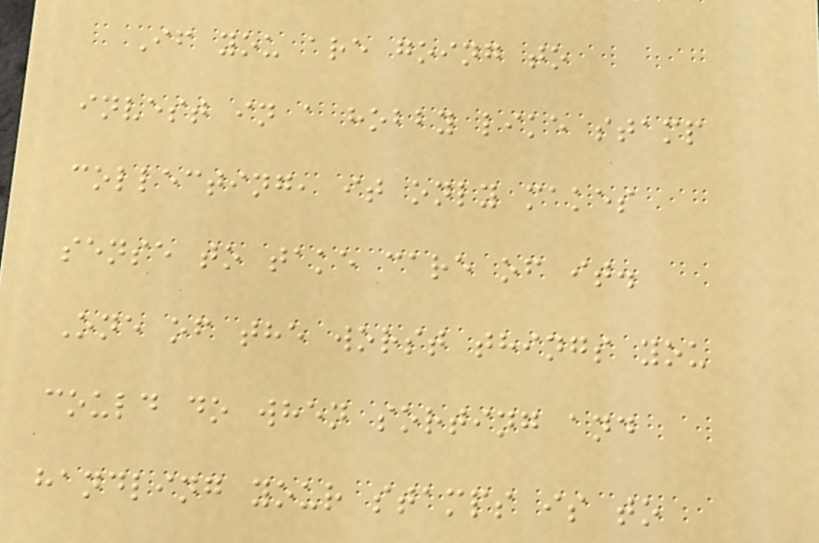If you are going to
invest in a hobby like stamp
collecting, it only makes
sense to take care of it.
One of the worst things you
could do when sorting and
handling your stamps is to
